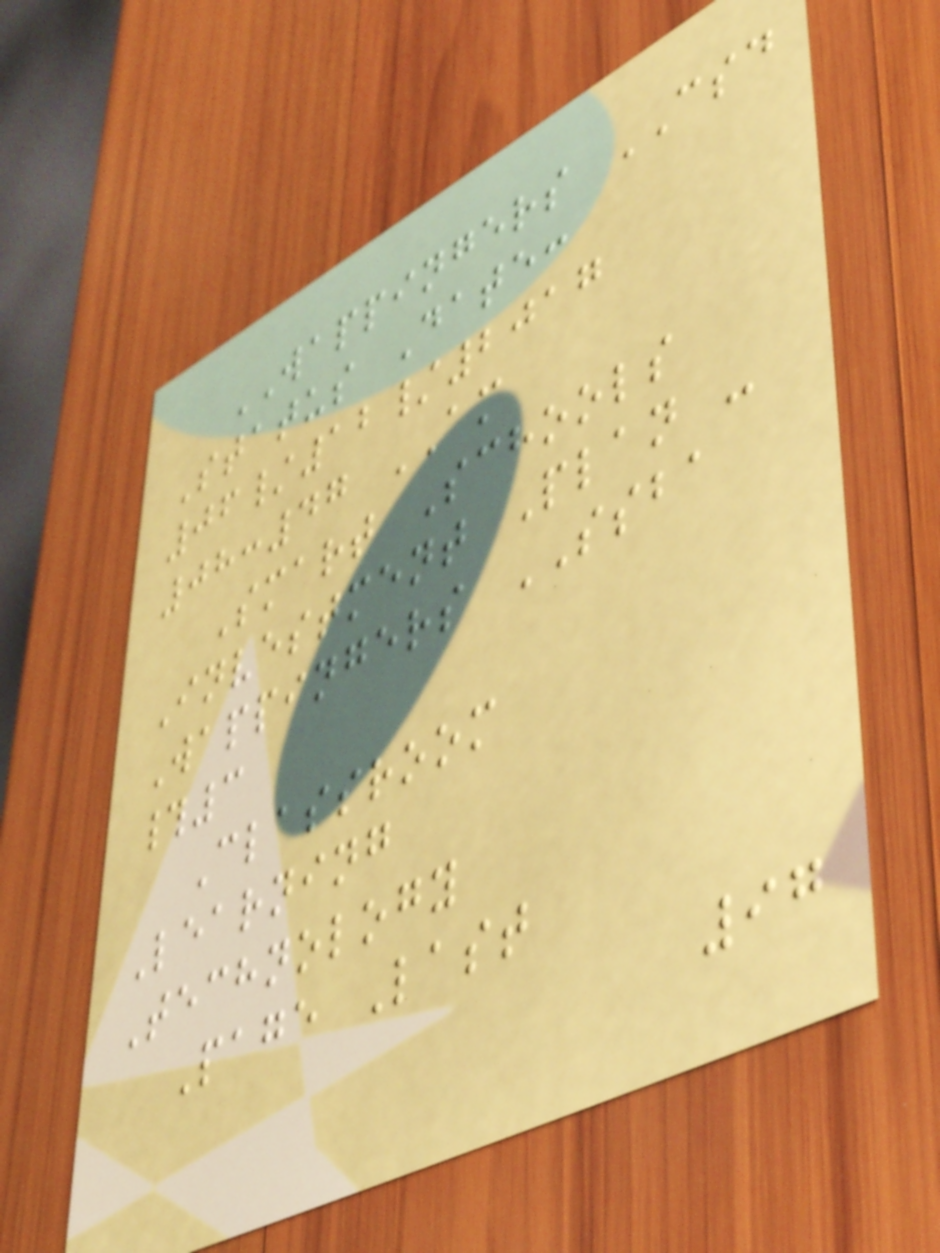WAPPINGERS CSD
Status Date:
06/12/2017
08:47 AM
Smart Schools
Investment Plan -
Wappingers SSBA
#3
Classroom
Learning
Technology
Page Last
97
